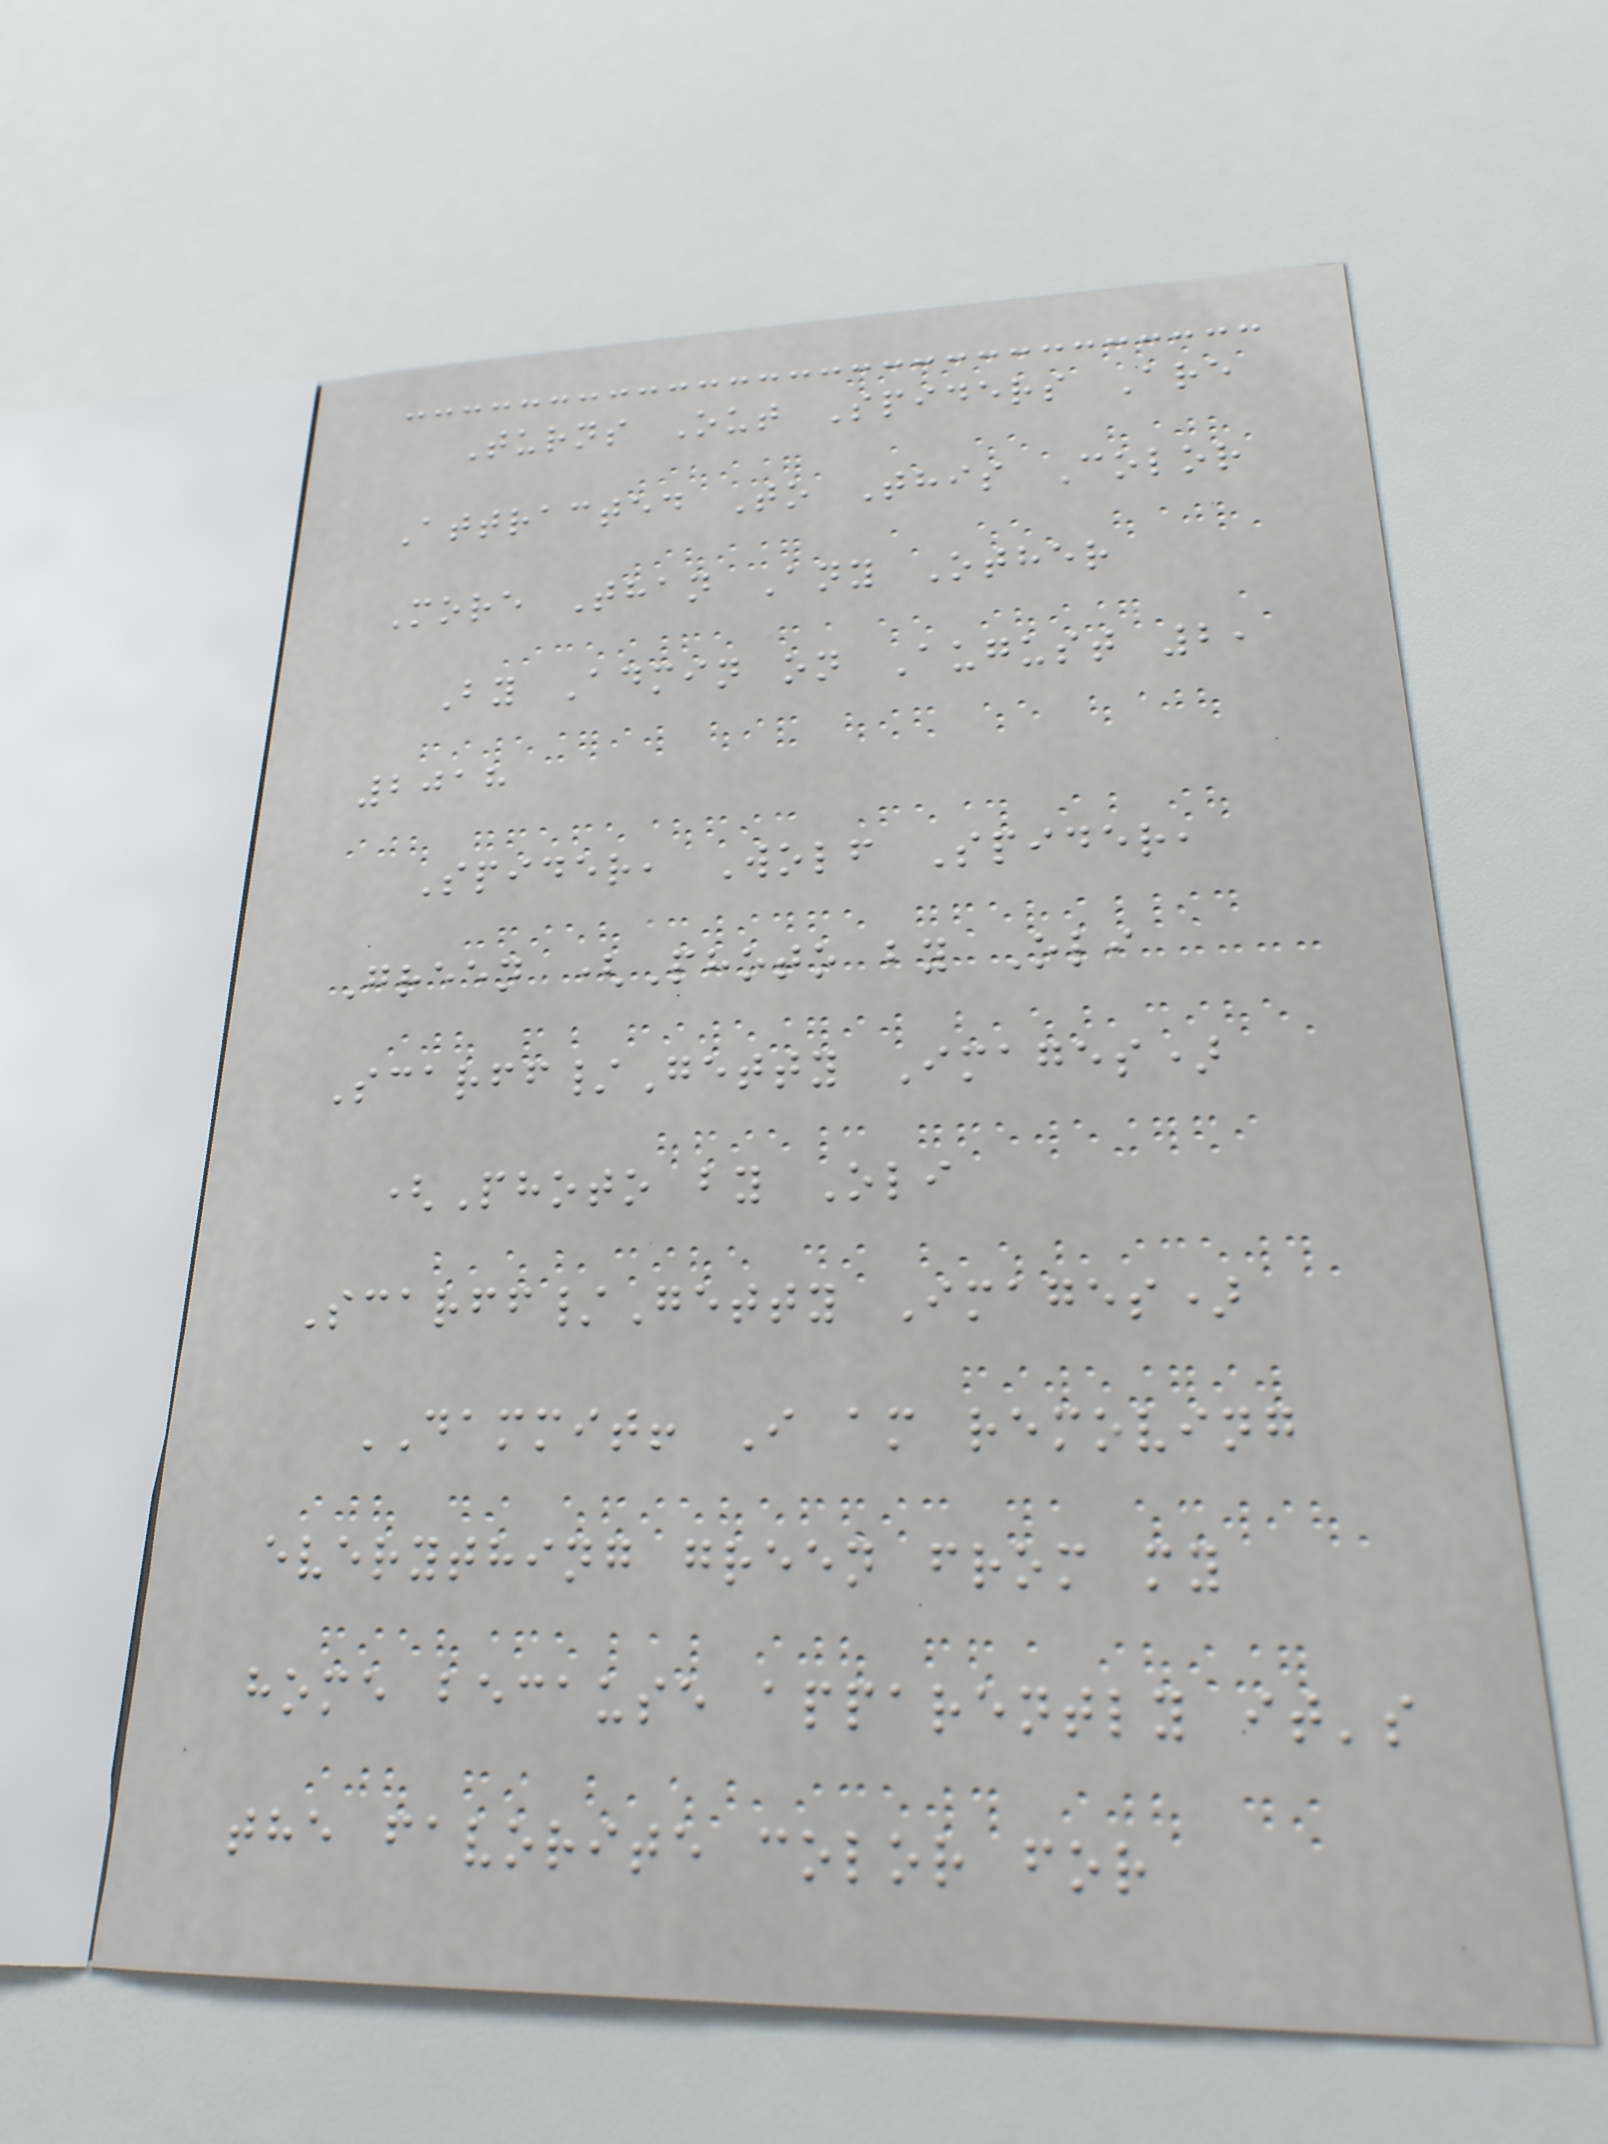Turns Out Spiders Are
Attracted To This Color
More Than Any Other
By Admin on August 2,
2018
Spider, Wolf Spider,
Green (Photo by Oli
Scarff/Getty Images)
(Photo by Oli
Scarff/Getty Images)
DAMMIT! I am removing
everything green from my
home because apparently it's
the favorite color for
